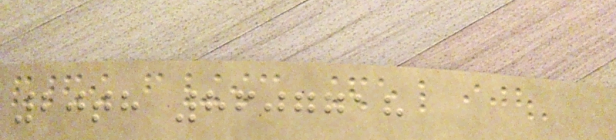20th 8607718
